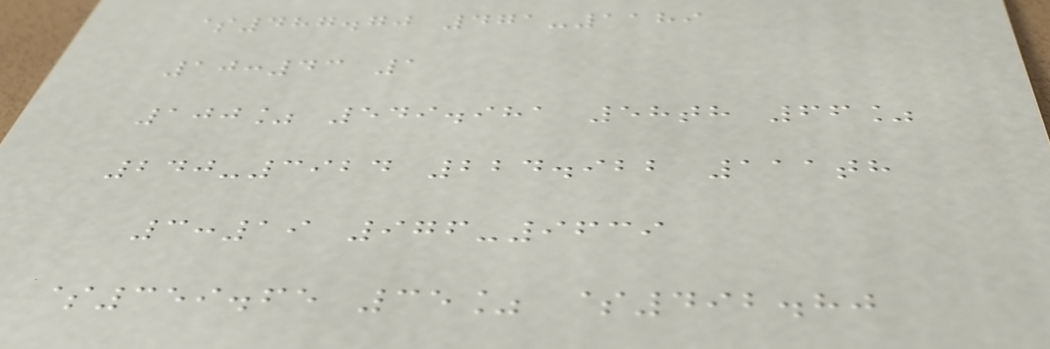$487.70 471-1189
10:43 1
100% 549.981 58th 66%
240-3924 224.922 111th
3:19 976-9639
$359.65 35% $492.80
